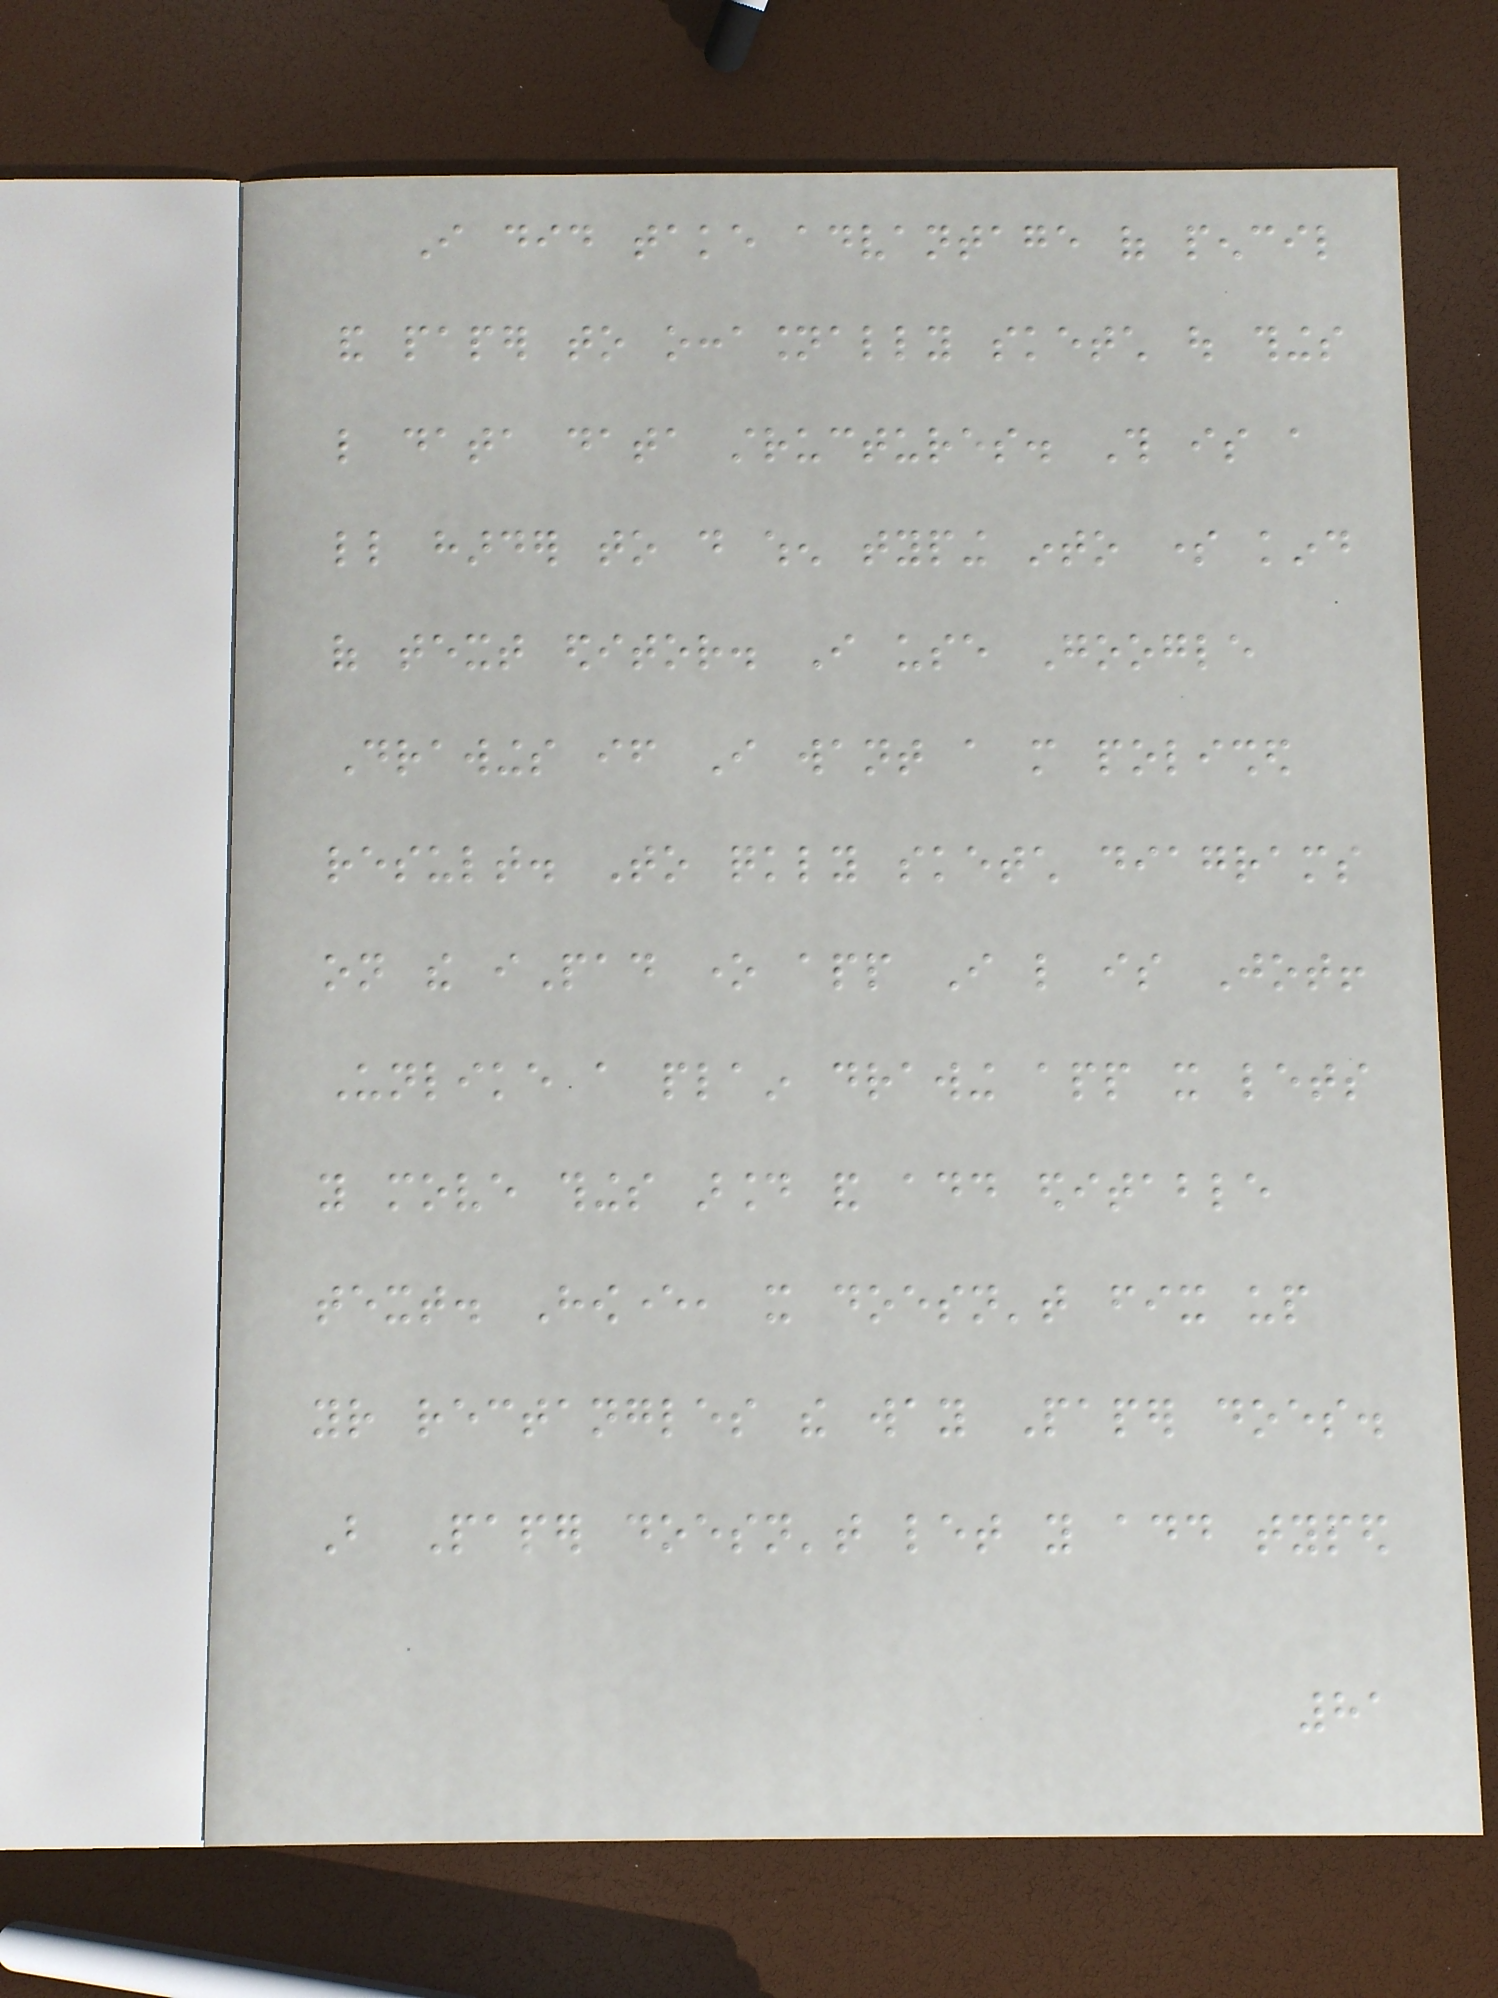I did take advantage of pencil
and paper to occasionally sketch out things
like data data structures. This is a
little harder to do when typing into some kind
of text editor. I use Google
Drawings if I want a more polished
result. To quickly sketch diagrams
on the iPad one app I like is Jot!
Unlike a plain drawing app it lets
you move things around and add editable
text. However, it doesn't fix up
your rectangles the way Paper does.
But Paper doesn't let you add typed
81
